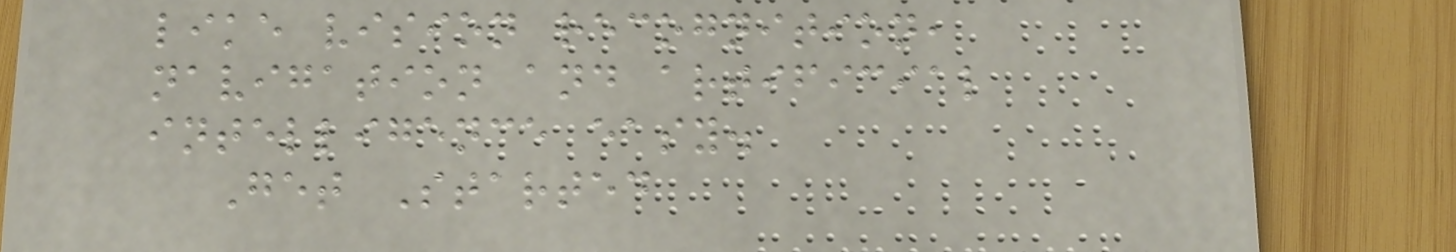like vision recognition,
navigation and artificial
intelligence easy.
Get Started
